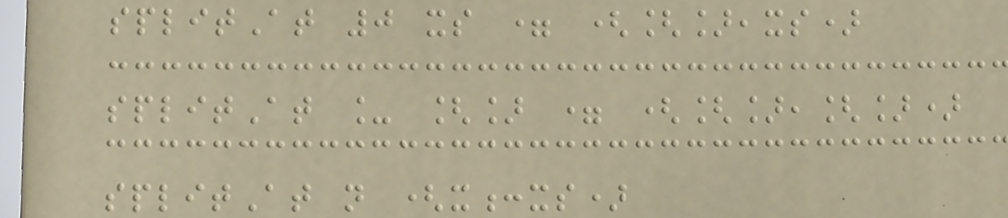splitAt 0 xs = ([],xs)
splitAt _ [] = ([],[])
splitAt n (x:xs)
